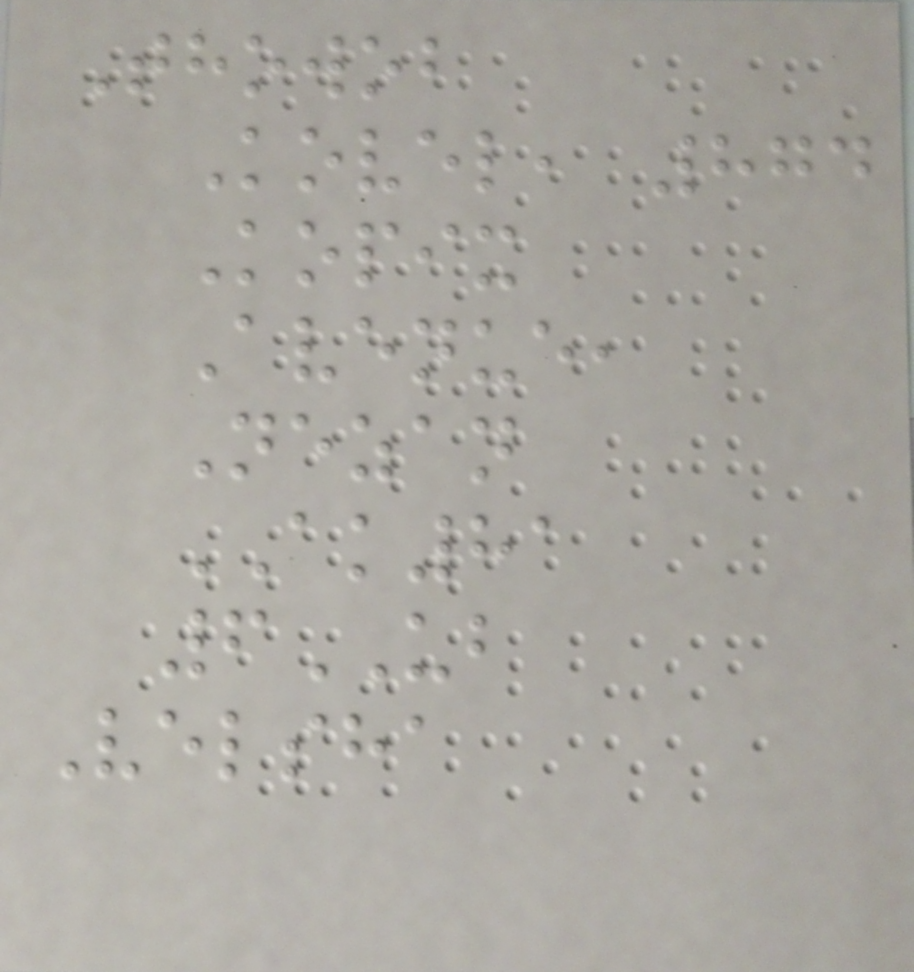Thowob
Kovel, 874
Kopix
Avenue,
Nezan
AK81
6UB
Velsha
